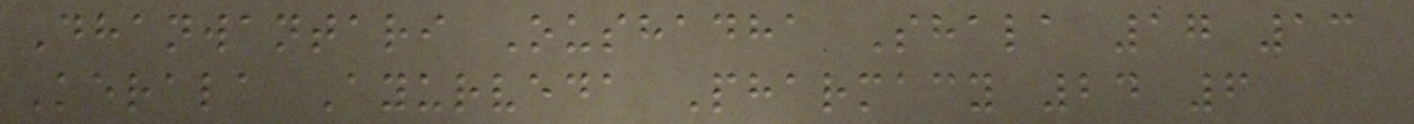Dhanwantari Oushadha Shala 17 13
Kerala Ayurveda Pharmacy 24 6
